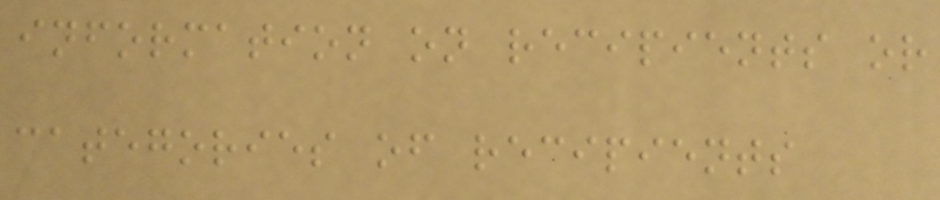information on recipients or
categories of recipients
